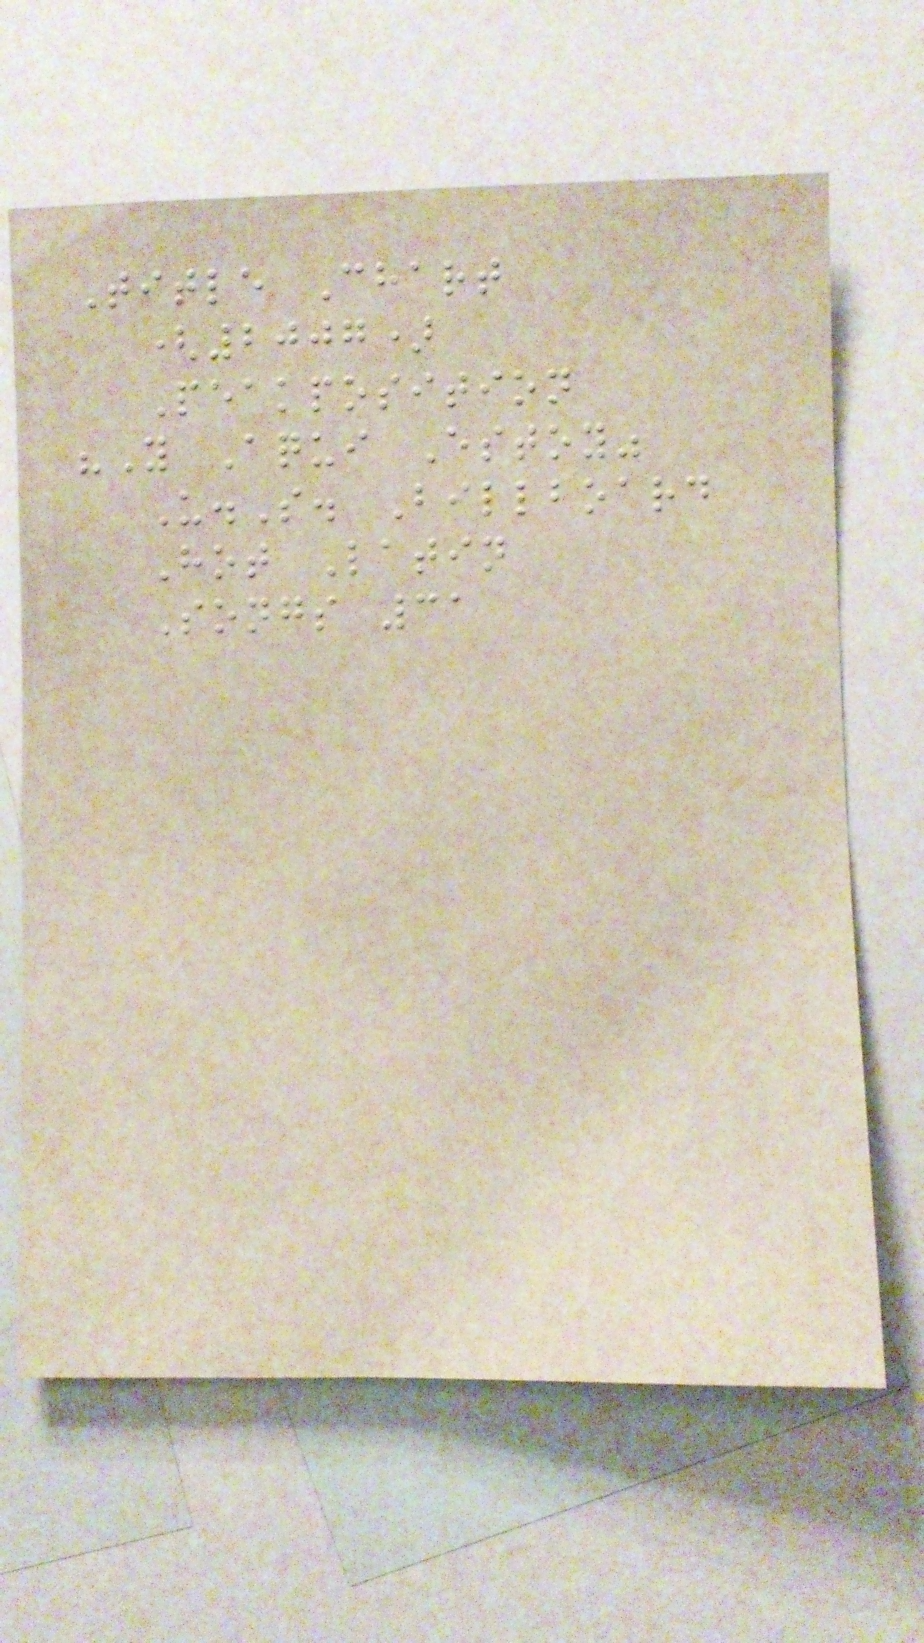Title Chart
(2007)
Peakposition
"Y Aqui Estoy"
U.S. Billboard
Hot Latin
Songs 31
